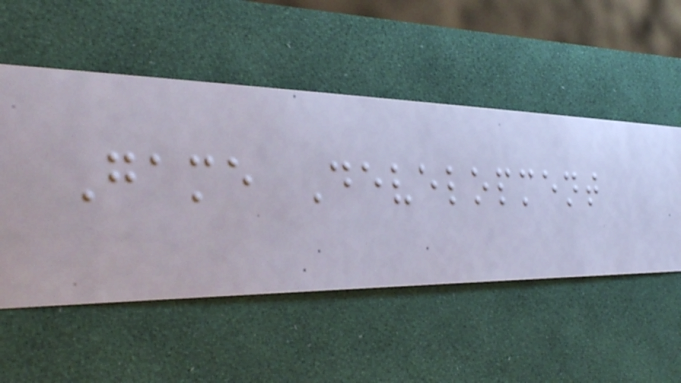Game Development
